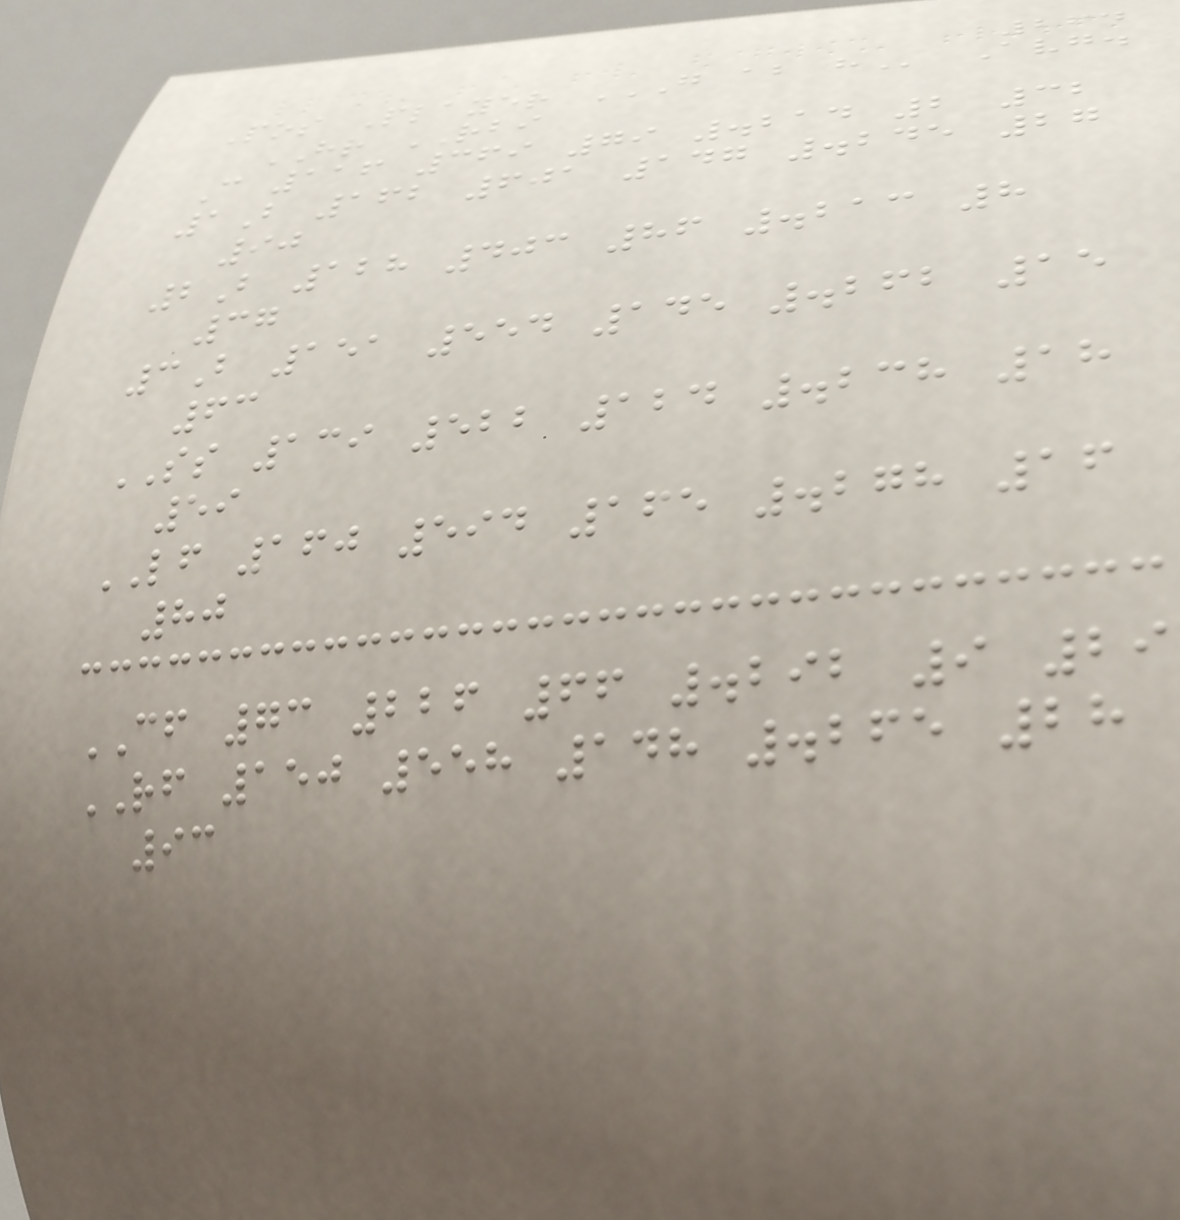264
Pos Player G AB H Avg.
HR RBI
C 116 369 79 .214 2 32
1B 162 601 147 .245 27
90
2B 128 403 86 .213 8
37
3B 151 554 145 .262 15
63
SS 139 522 124 .238 18
59
LF 160 594 165 .278 16
80
CF 73 226 66 .292 9 29
RF 150 558 148 .265 28
93
